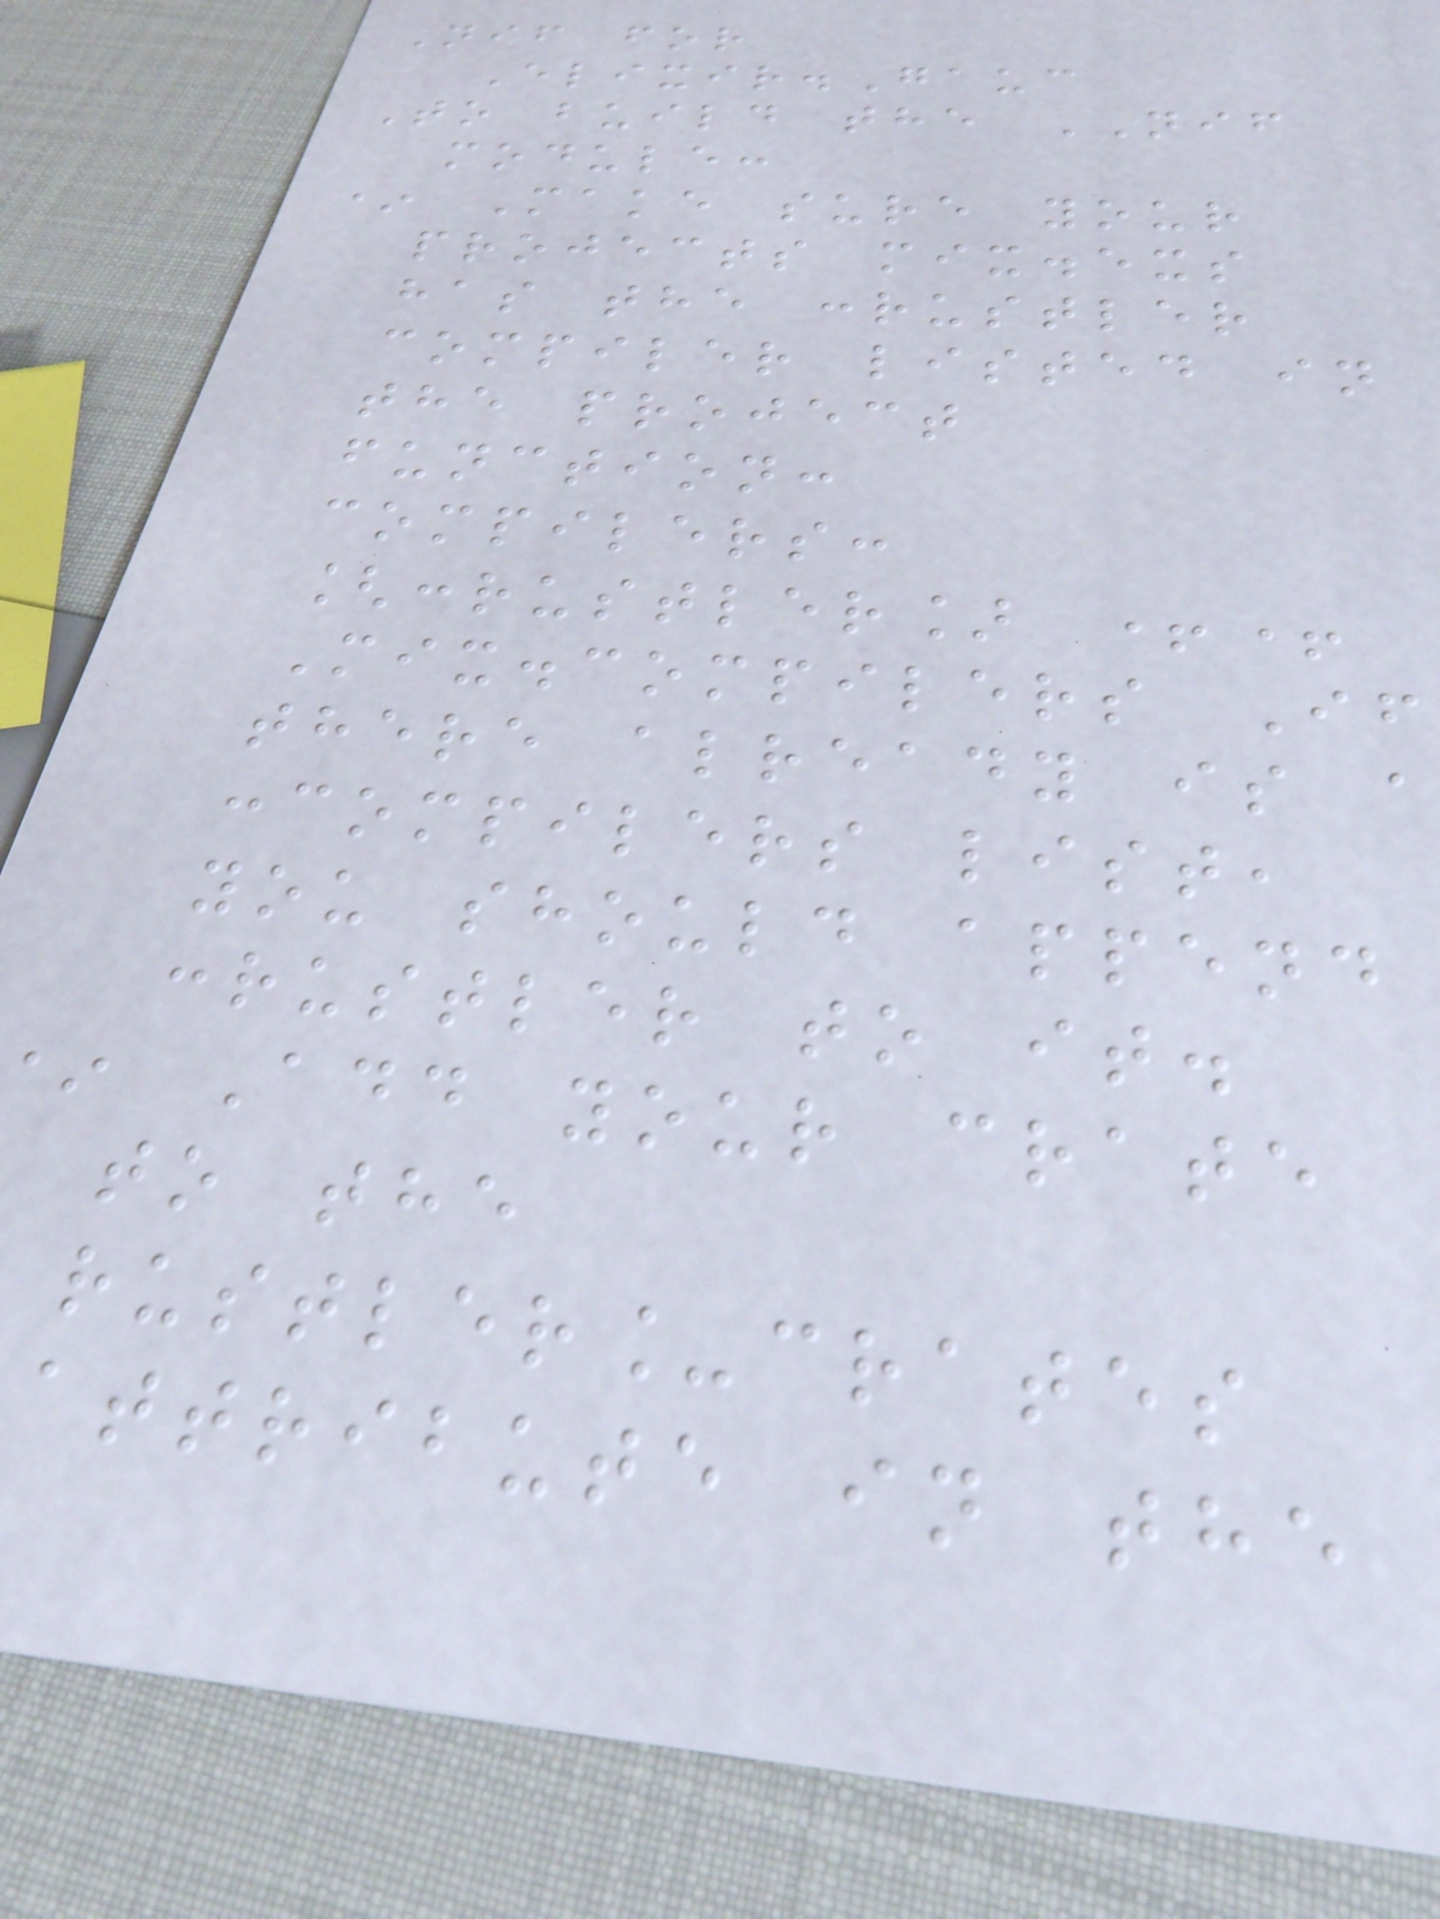Nif for
Elixir.Gauc
To build the NIF
module:
* Make sure your
projects mix.exs
has the :rustler
compiler listed in
the project
function:
compilers:
[:rustler] ++
Mix.compilers If
there already is a
:compilers list,
you should append
:rustler to it.
Add your crate
to the
rustler_crates
attribute in the
